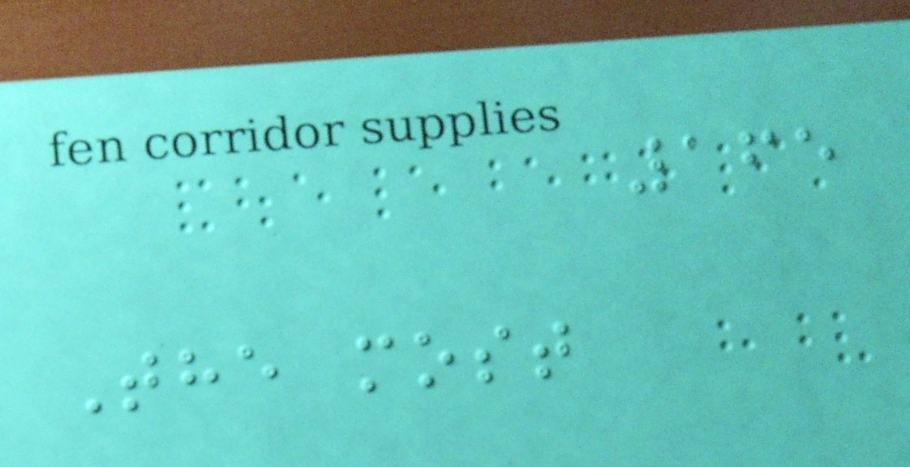165
The most
